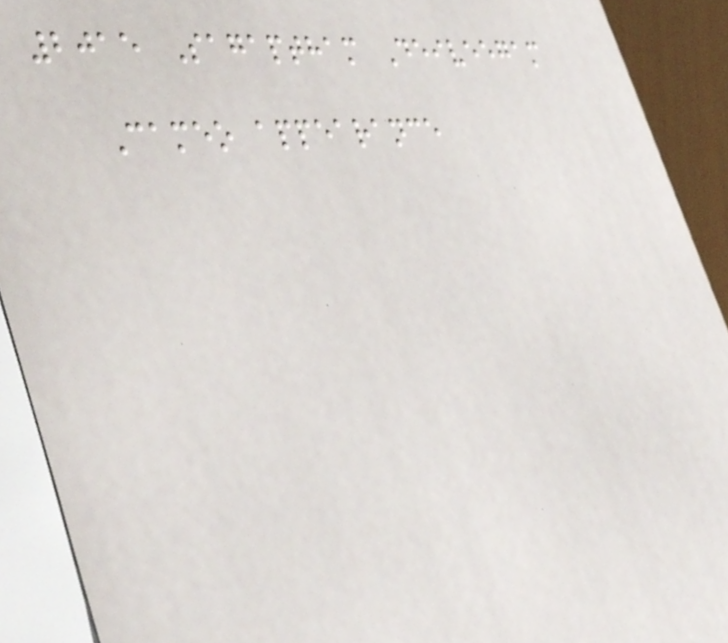2015 Sagaptham Deiveegam
Cameo appearance
